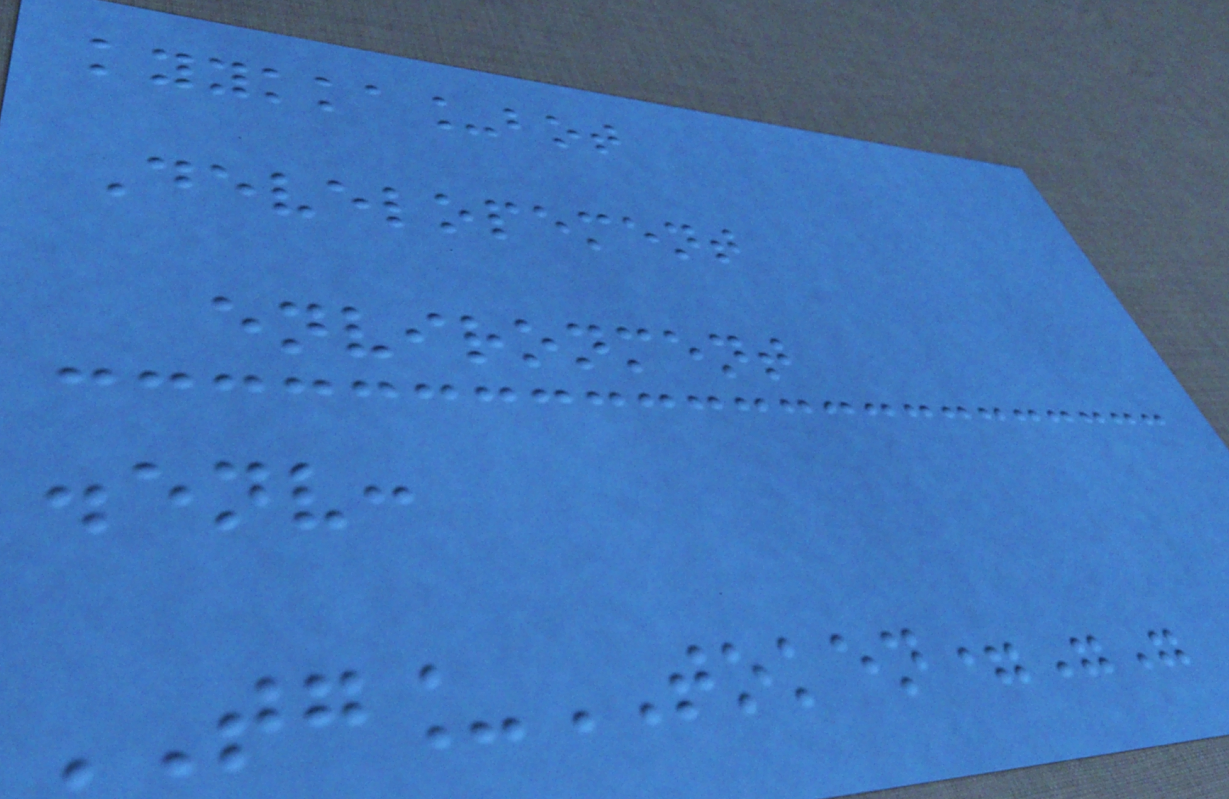kyykka_bot
Developement
environment
.env:
TG_TOKEN=""
